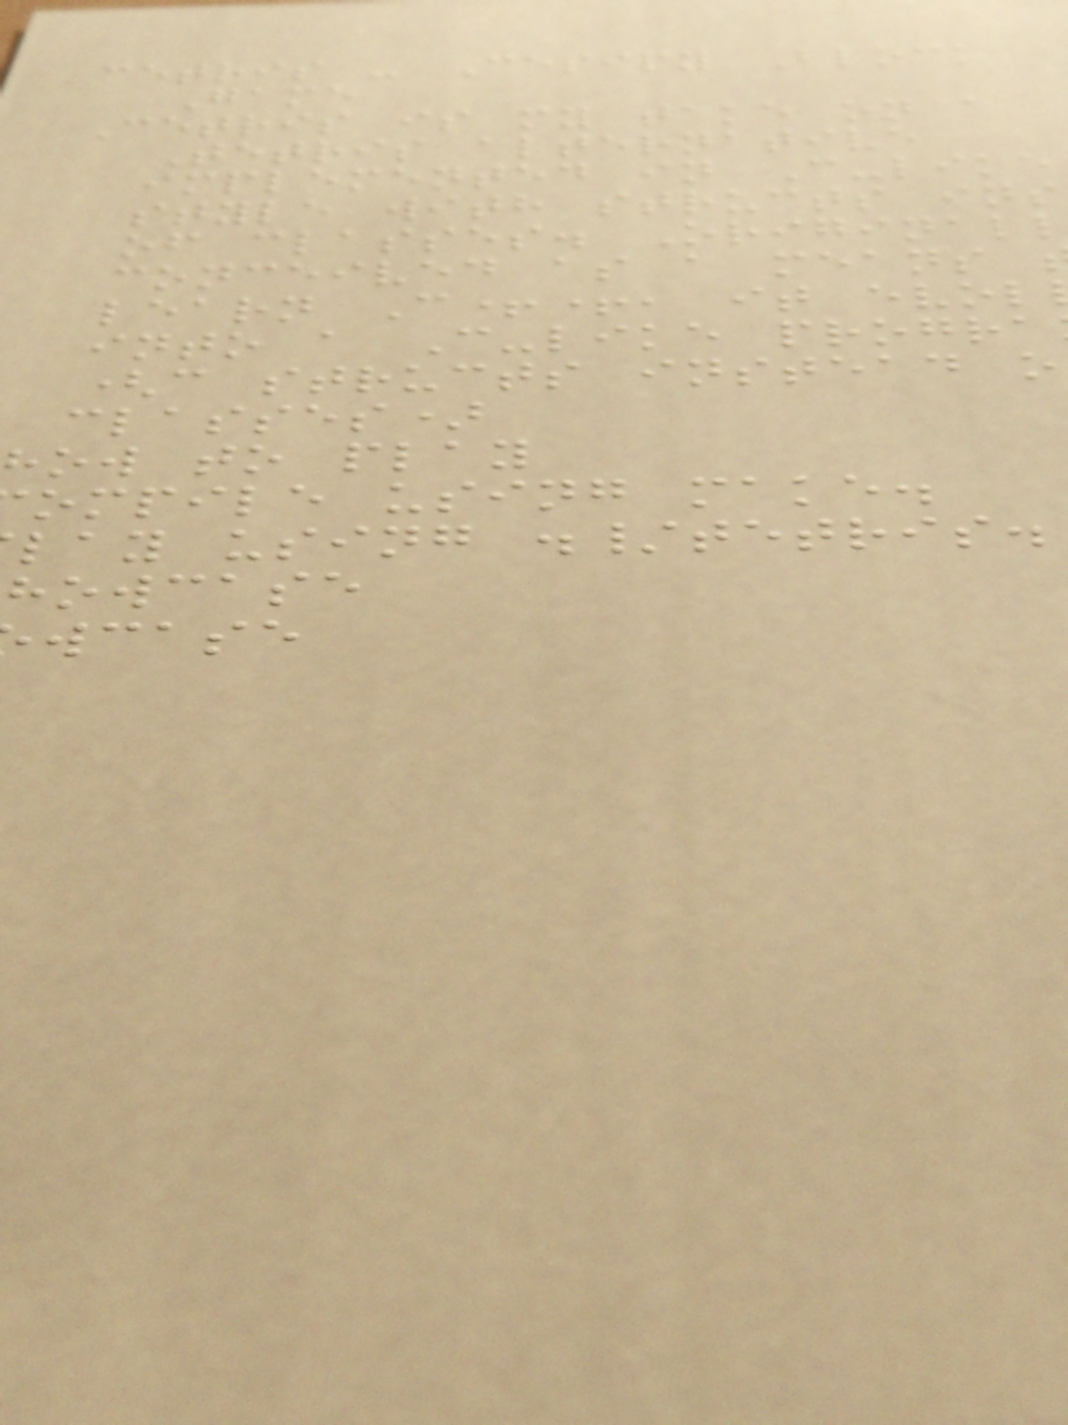cetris - Cesipy Block
Game
Cetris is my take on a
Tetris alternative
implemented in C-like
style with structs ins
of classes. Original
conceived as a means
learn C++, it evol
into a C-like progra
(c structs instead o
classes)
ow to play
ompile using make.
lay using ./tetris.
howcase
wcase
